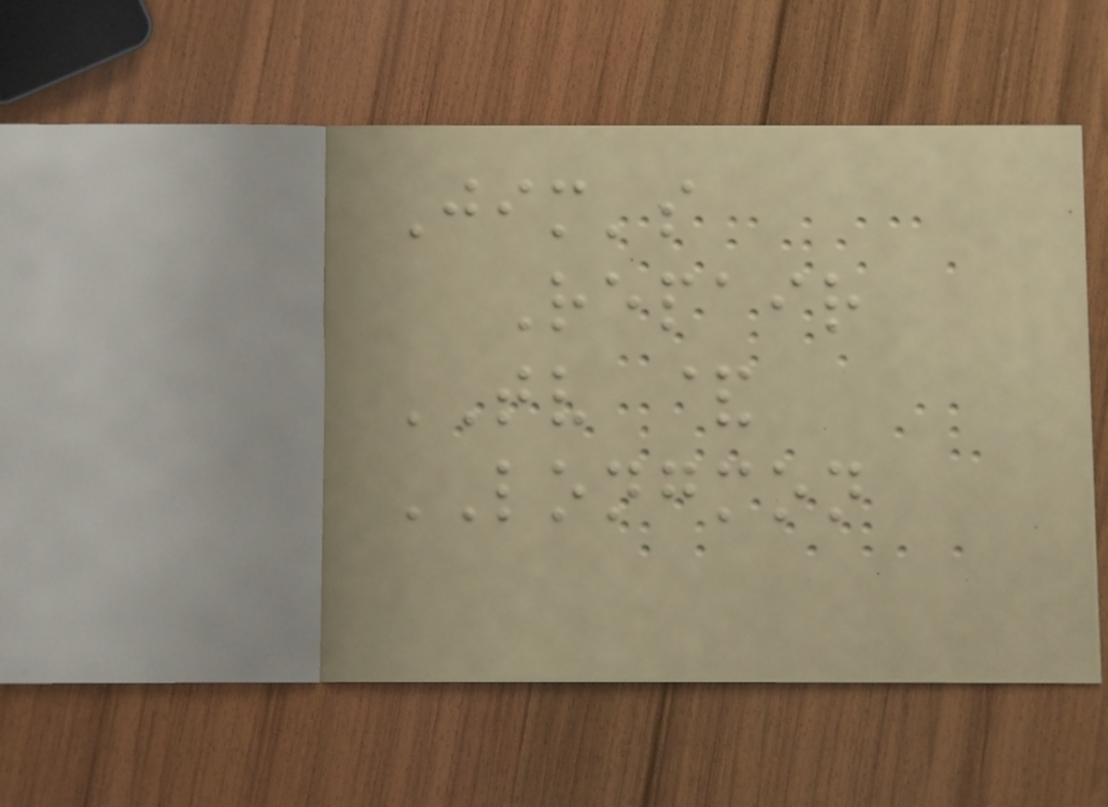Jim's
Repair
TV &
LONGMON
